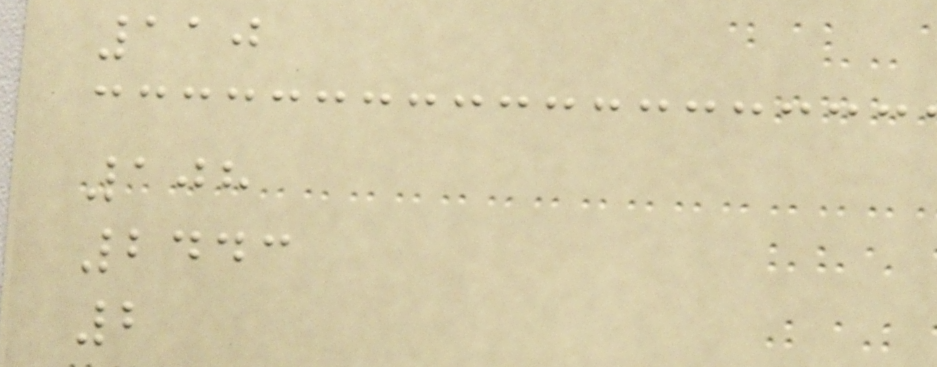110
108
2443
2
